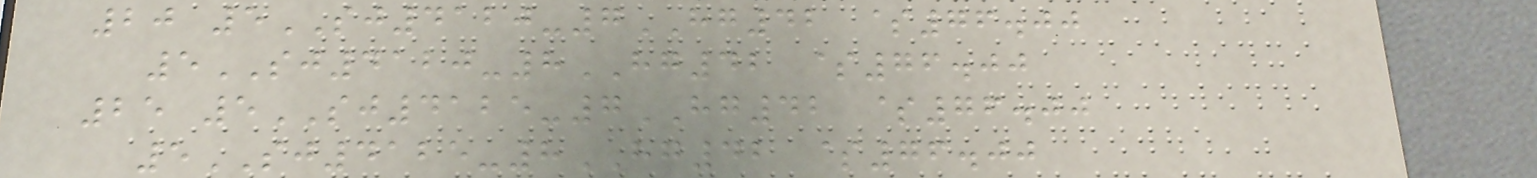20 5SJ4120-7HG42 $76.00
5SJ4120-8HG42 $76.00
25 5SJ4125-7HG42 $76.00
5SJ4125-8HG42 $76.00
